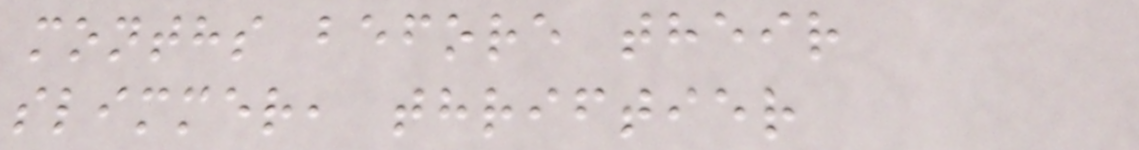months before their
slimmer, thriftier
